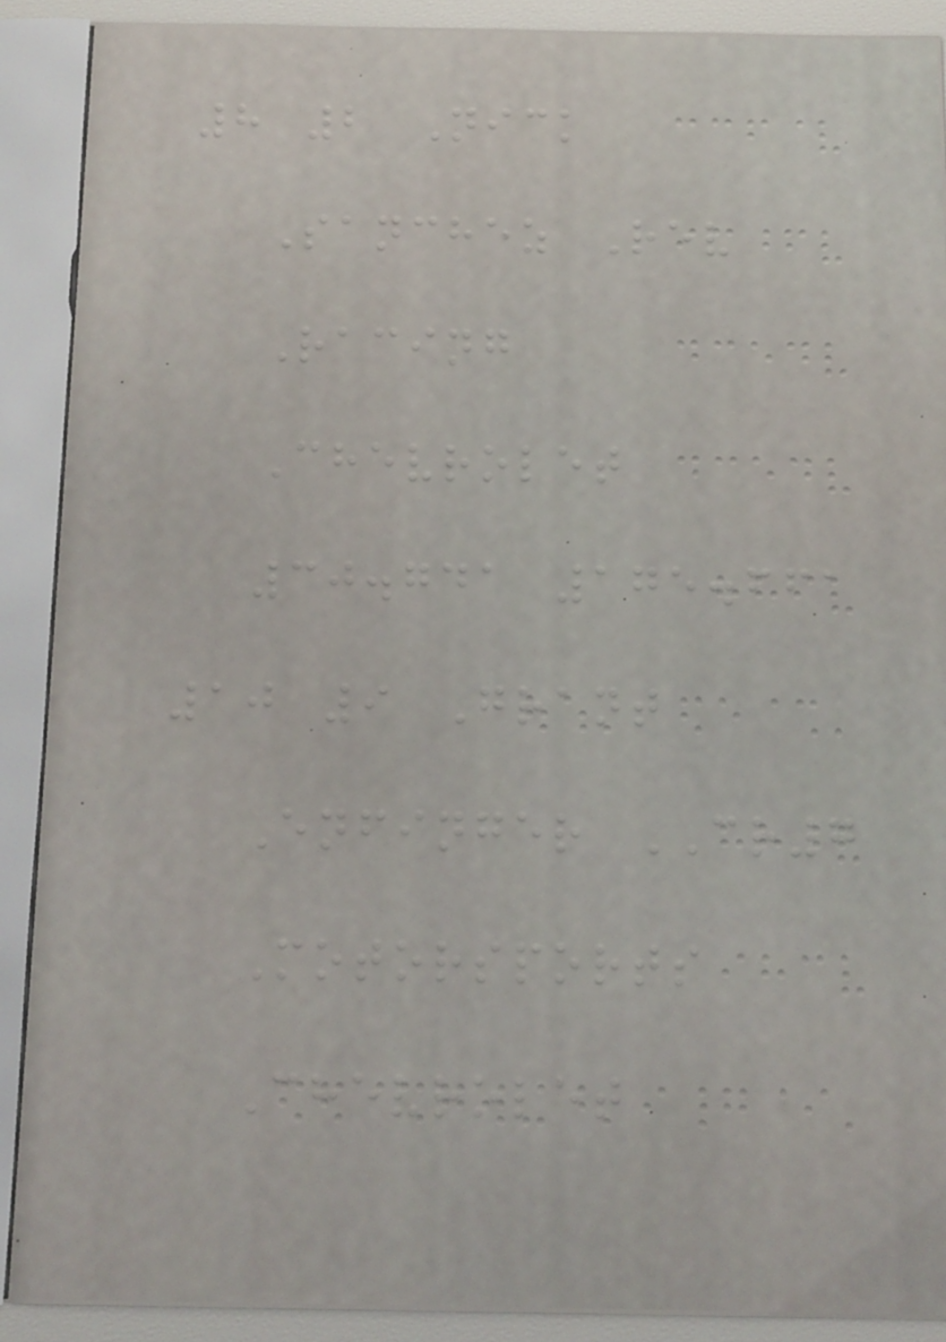8 2 Nick
Sanchez Rev
Racing
Chevrolet
30.741 175.661
10 9 Grant
Enfinger CR7
Motorsports
Chevrolet
